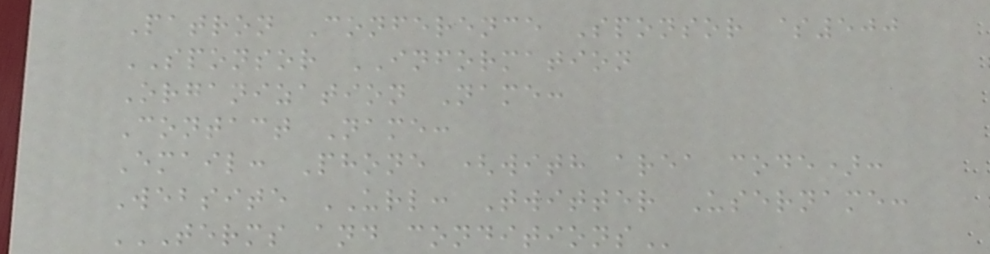Patron Conference Sponsor $500
SPONSOR INFORMATION
Organization Name:
Contact Name:
Email: Phone (with area code):
Website URL: Twitter Username:
TERMS AND CONDITIONS
